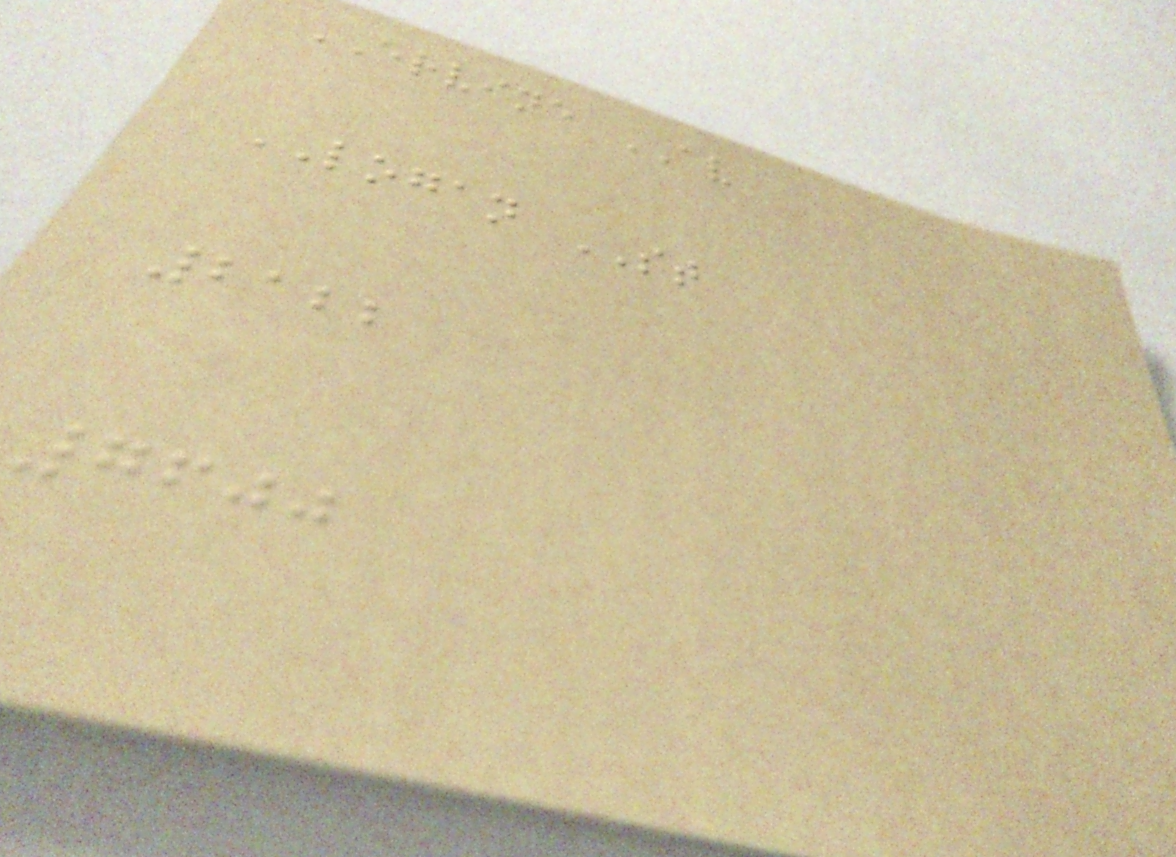ERVINE AV
LOGAN ST
2122
7600
